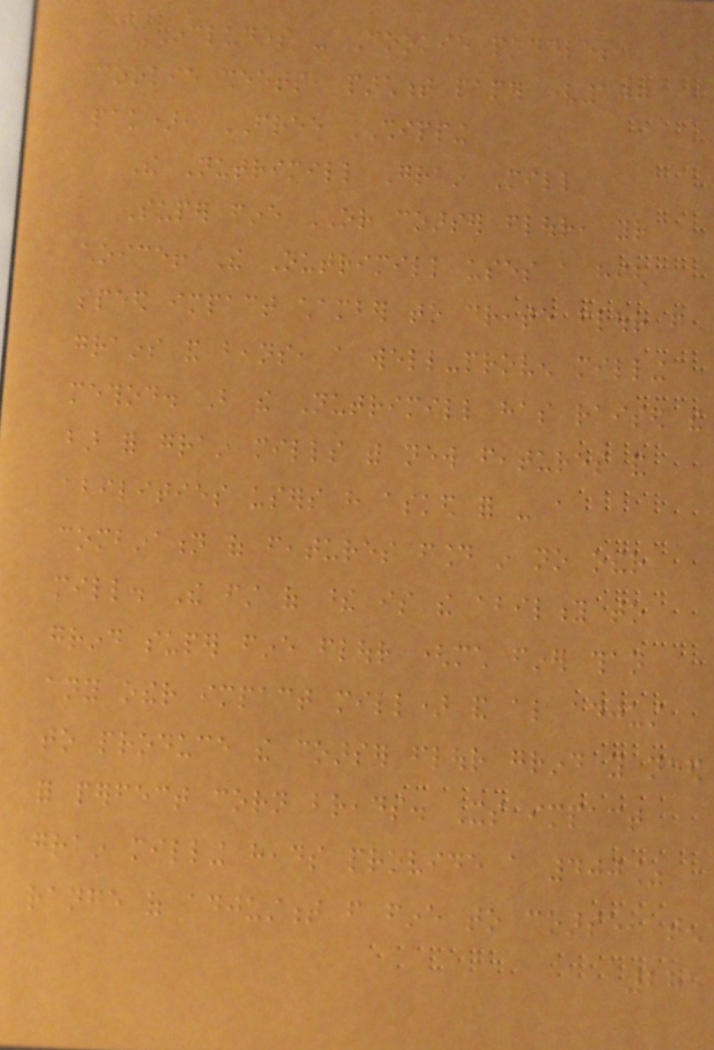INCLUDES - Cookie paddles,
cookie sheets, parchment paper (100
pak), FREE SHIPPING
The Nutrimill Grain Mill
Super fine OR coarser flour, your
choice! The Nutrimill uses a high
speed impact chamber to create flour from
grains and beans, a well-proven milling
method. But the Nutrimill has raised the
bar for grain mills with new features and
abilities users have asked for - a
combination of features found in no other
mill. The first of these is the ability to
grind super fine flour (much finer than
any other impact mill) and also adjust
to produce the coarser flour grind you need
for perfect corn breads. Its impact
grain milling heads provide a 400%
range of adjustment from fine to coarse, ten
285
